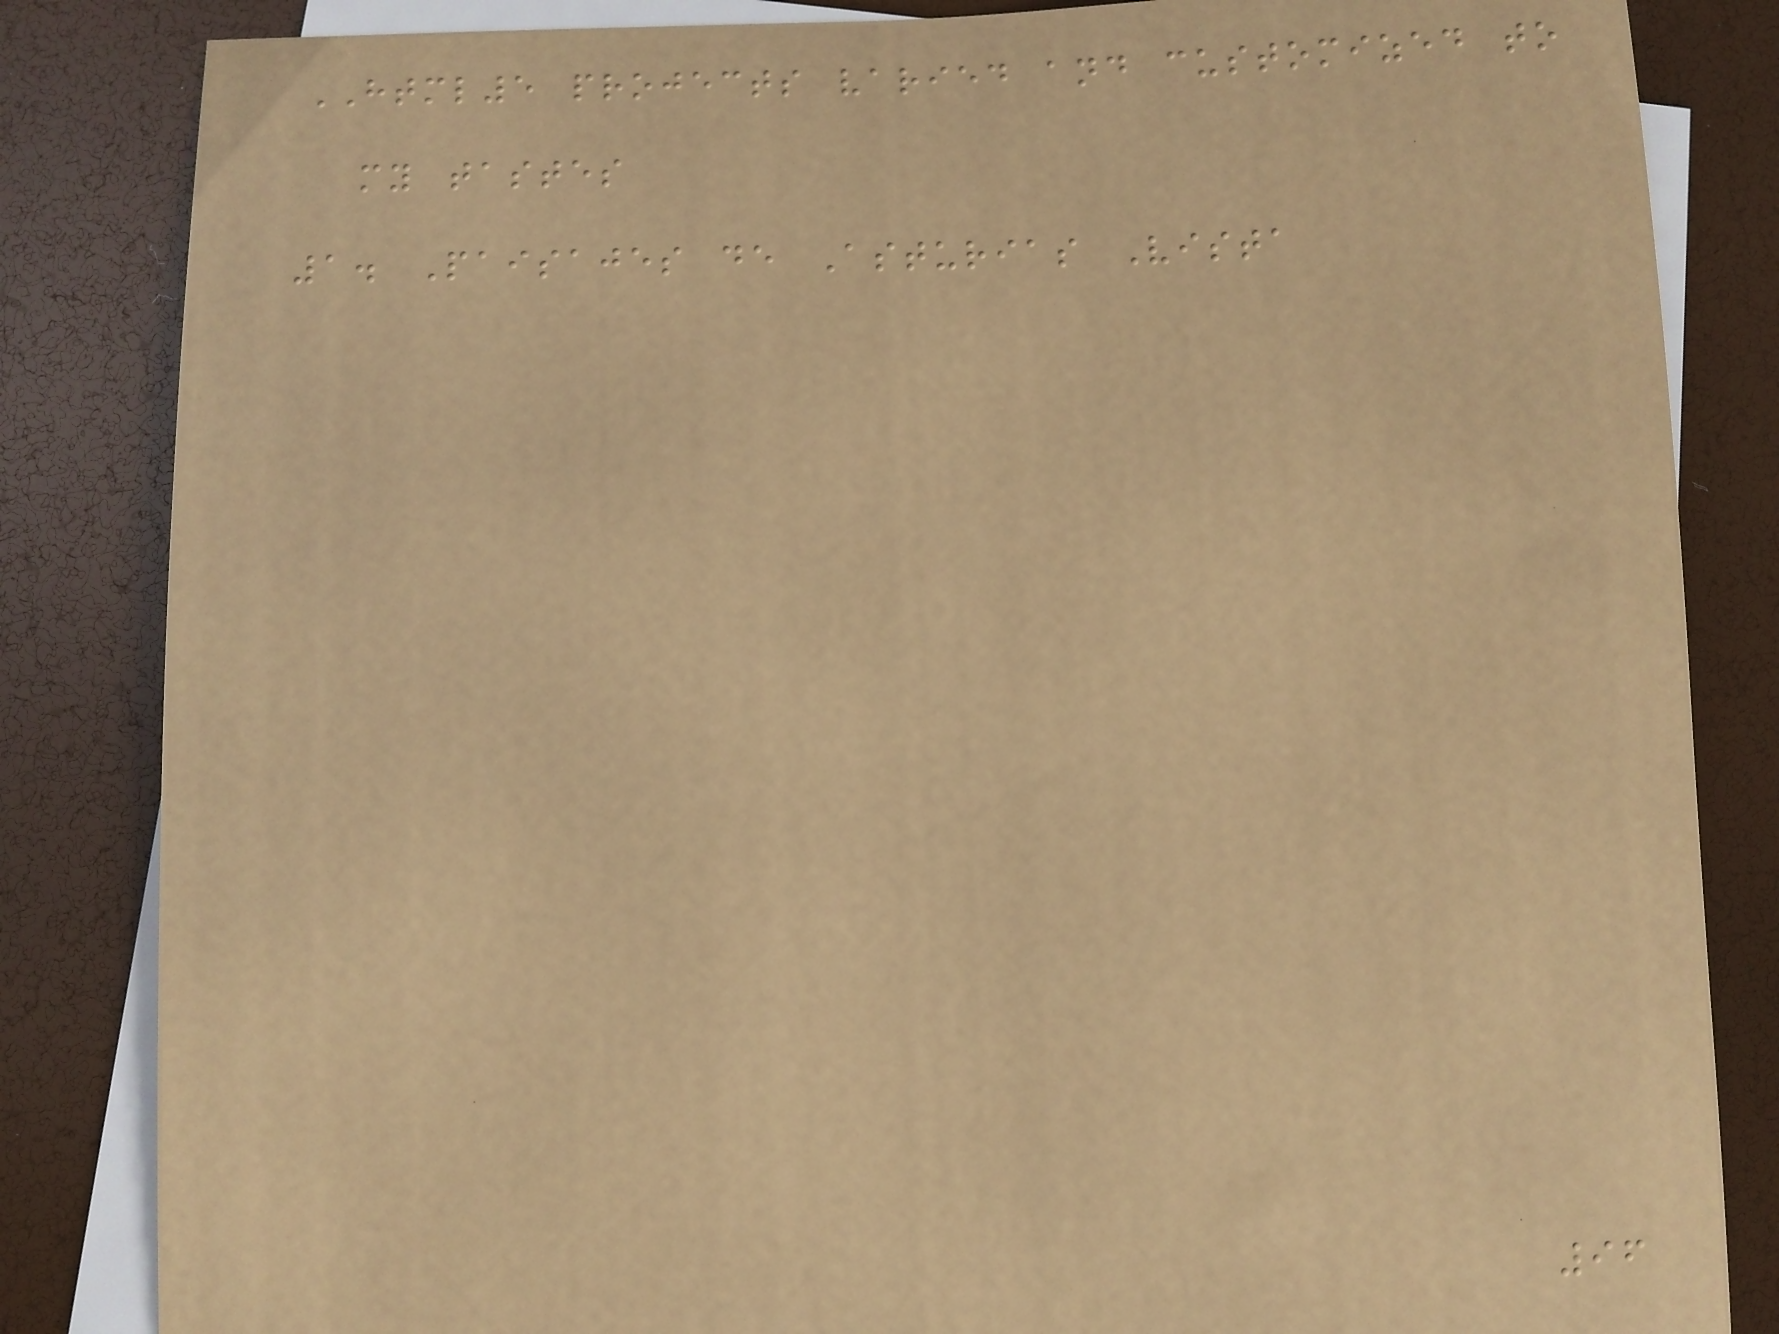HTML5 projects varied and customized to
my tastes
1. Paisajes de Asturias Vista
96
